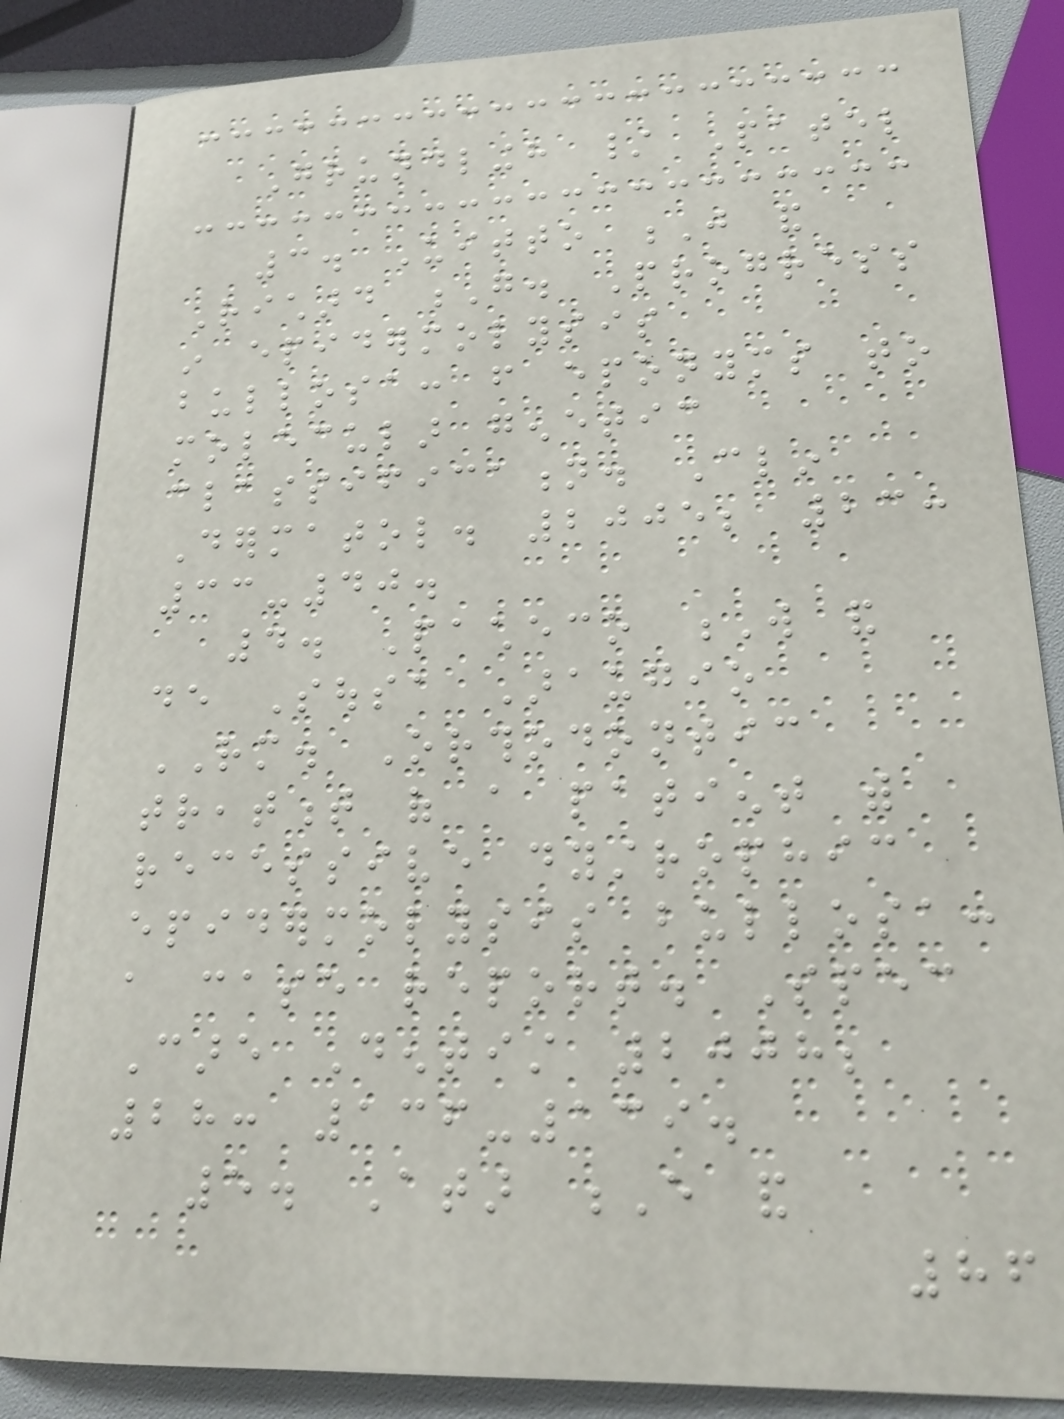Grundlingh / Patel
3. Uitto J and
Richard G. Progress
in epidermolysis
bullosa: from eponyms to
molecular genetic
classification. Clin
Dermatol. 2005; 23:
33-40.
4. Pacheco W and
de Sousa Araugio
RM. Orthodontic
treatment of a patient with
recessive dystrophic
epidermolysis bullosa:
a case report. Spec
Care Dentist 2008;
28: 136-139.
5. Atar E and
86
